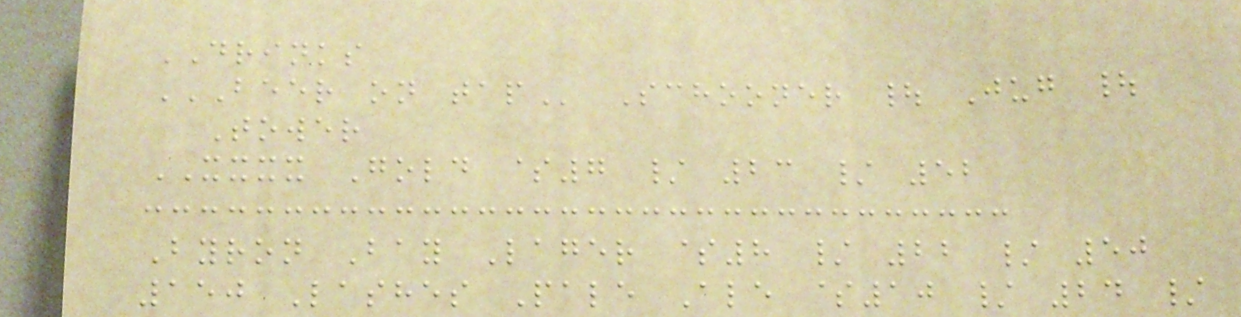DRINKS
BEER ON TAP Schooner | Jug |
Tower
XXXX Gold $7 / 23 / 52
Byron Bay Lager $8 / 22 / 50
150 Lashes Pale Ale $10 / 24 /
